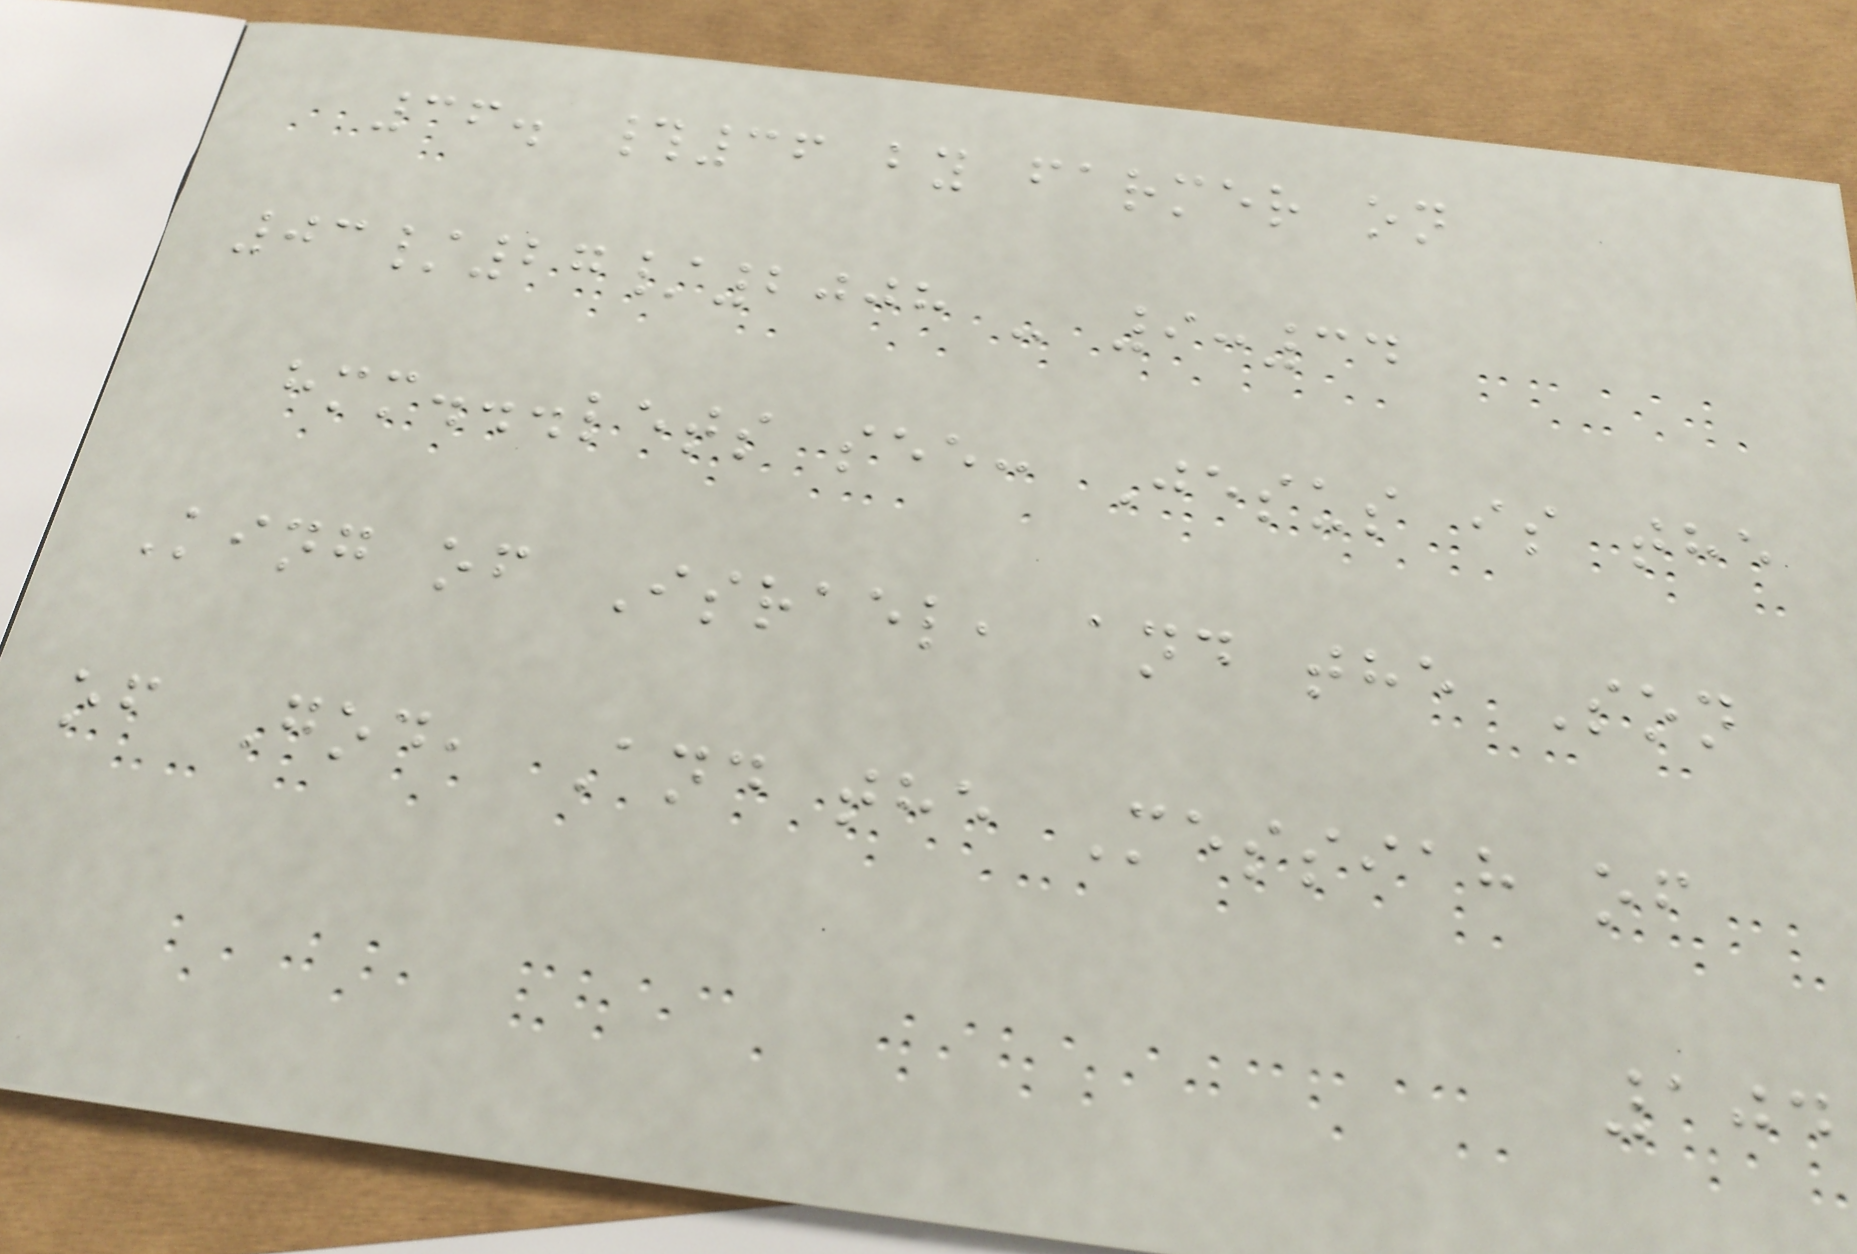36. #36 by farmer on
03/27/2008 - 9:34
hmm...lets see: Jesus is the
King of Israel, and the Son
of God, And the Messiah of
104
